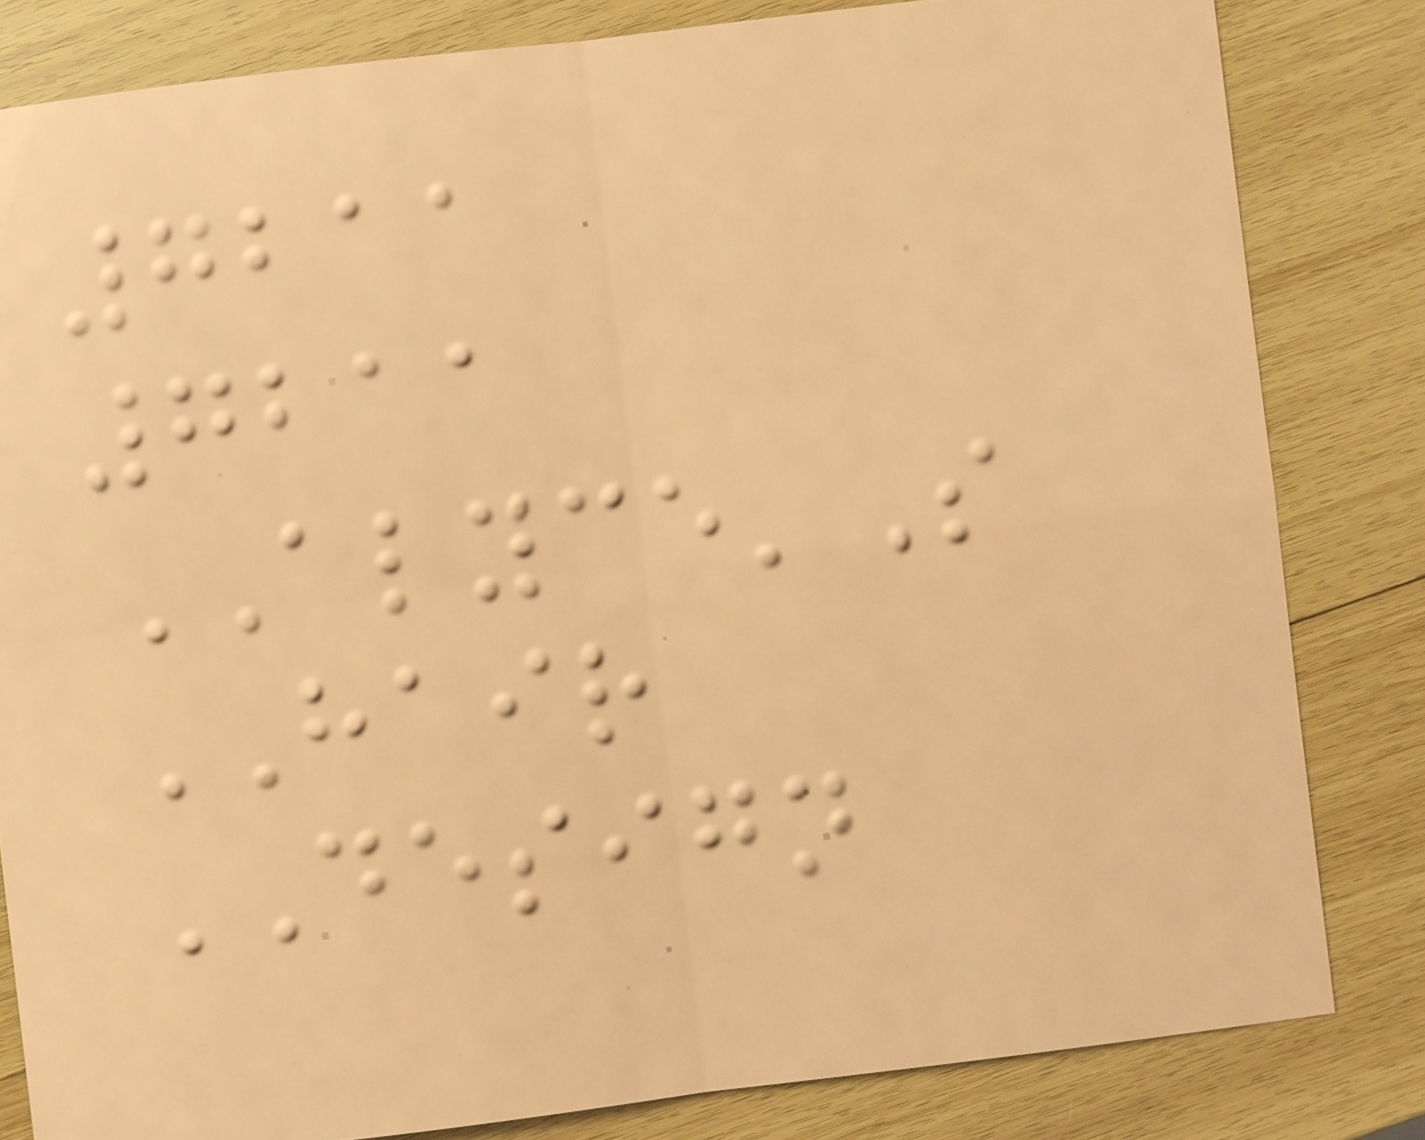7211
7211
ALYCE'S
HAIR
DESIGN
